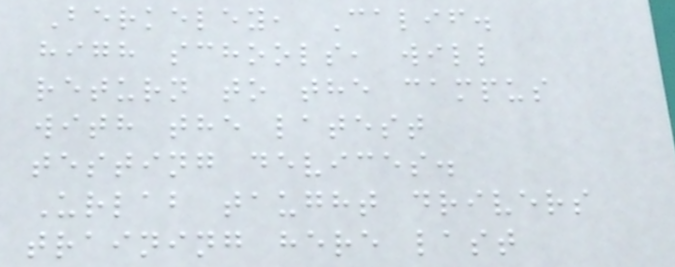Berkeley, Calif.
high schools, will
return to the campus
with the latest
testing devices.
Urlab taught drivers
training here last
